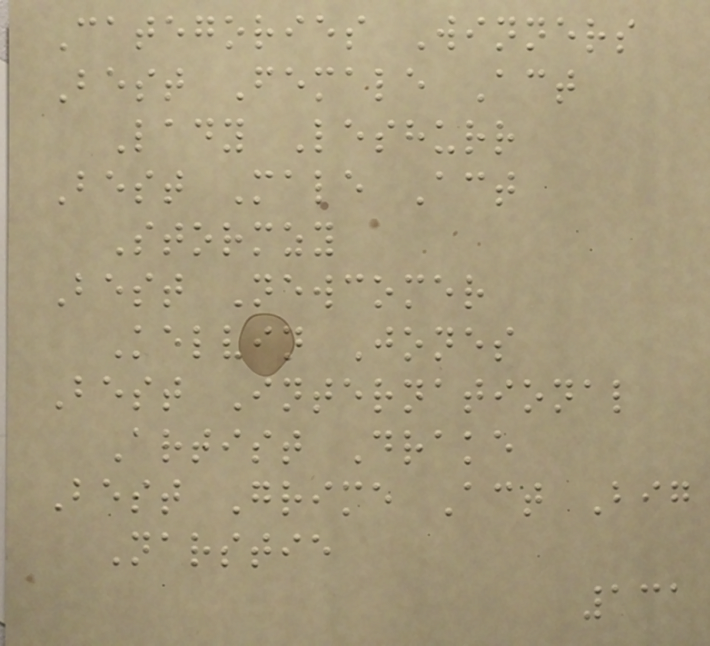Categories Winners
Best Female Act
Lady Leshurr
Best Male Act
Stormzy
Best Newcomer
Kelvin Jones
Best International
Artist Drake
Best Grime Act Big
Narstie
131
